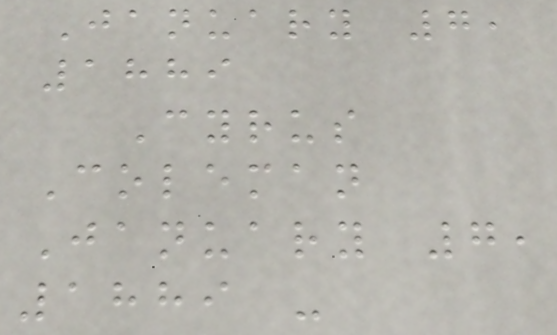January 7,
1889
Cyrus
Coleman
January 7,
1889 -
